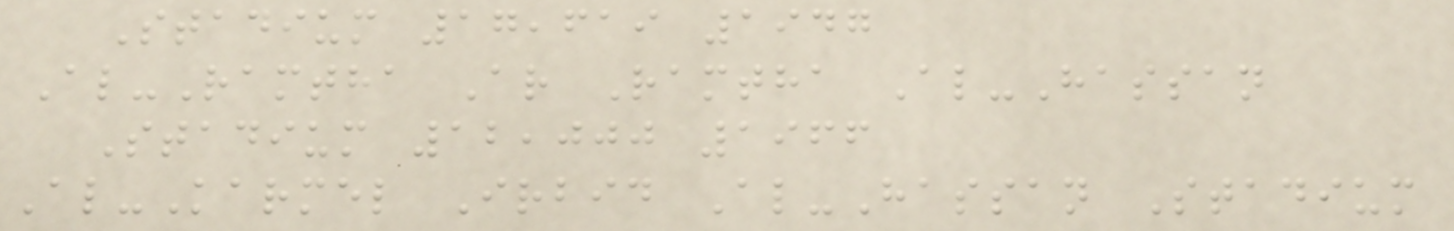Stadium 17,619 1947
Al-Ramtha Ar Ramtha Al-Hassan
Stadium 12,000 1966
Al-Karmel Irbid Al-Hassan Stadium
